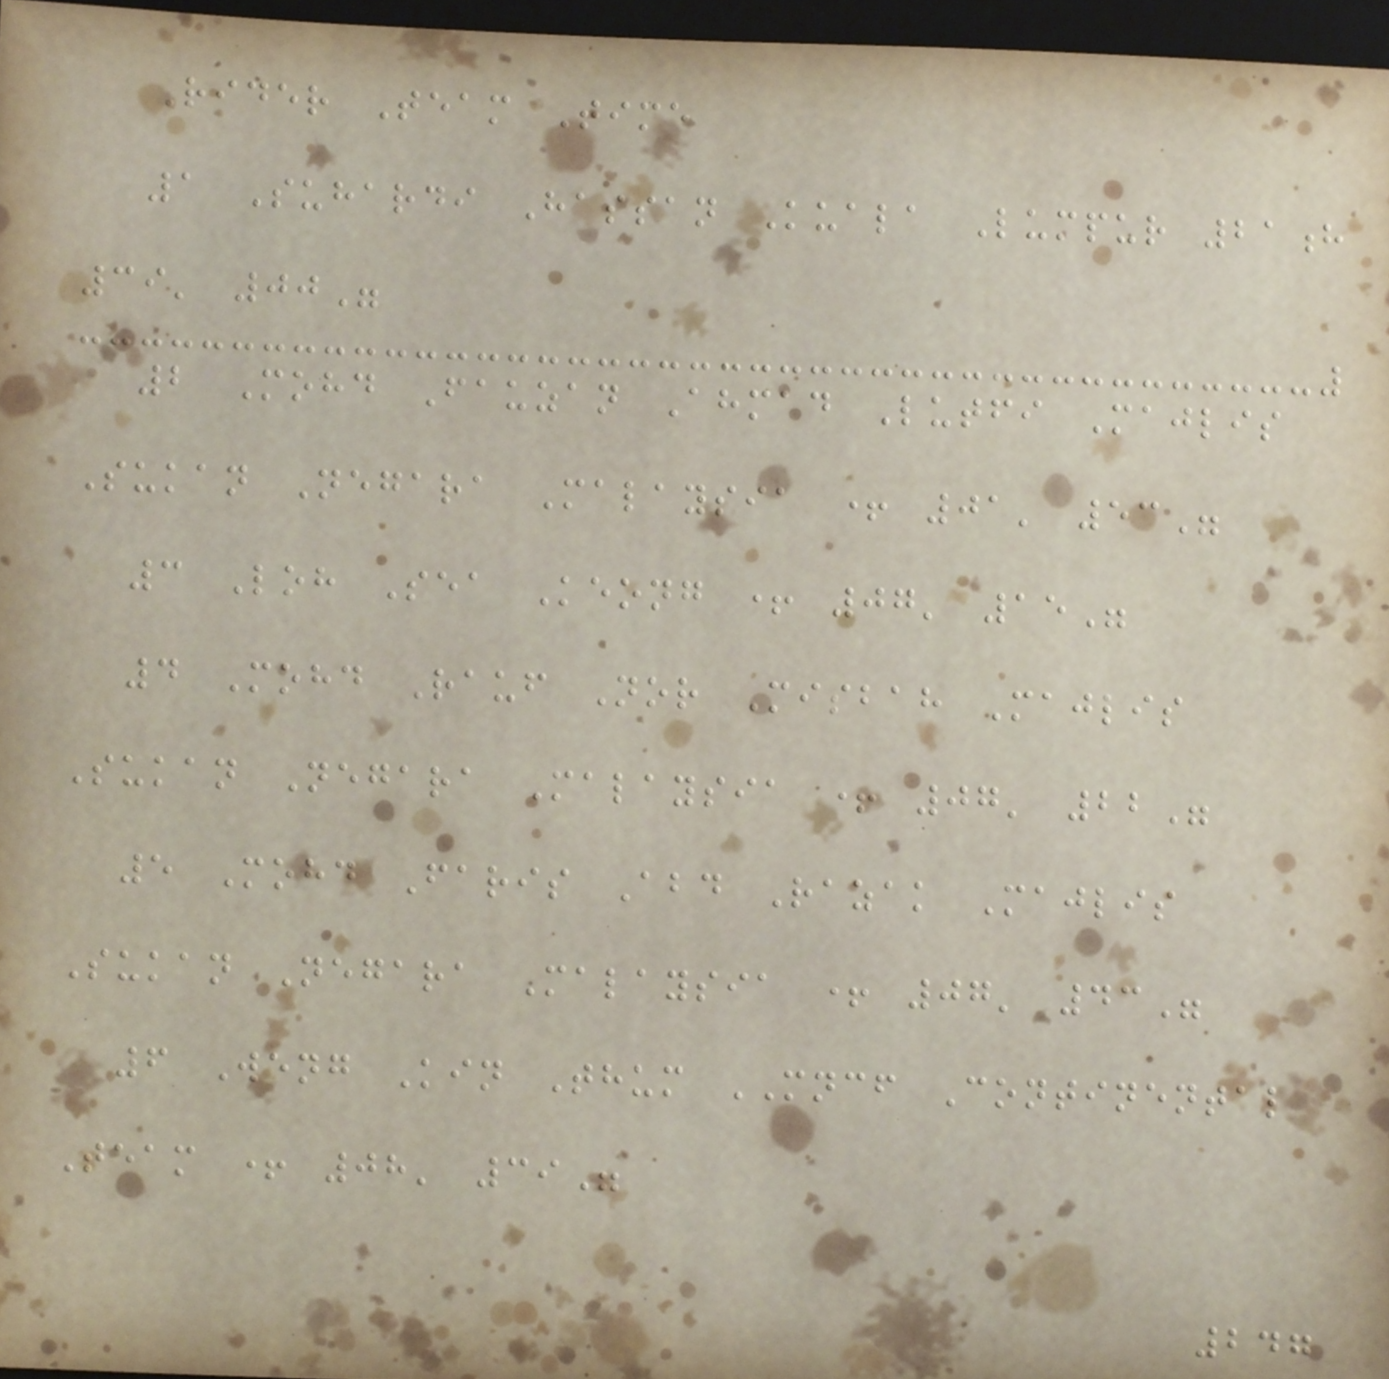Rider Team Time
1 Suhardi Hassan Kuala Lumpur 21h
39' 00"
2 Mohd Fauzan Ahmad Lutfi Majlis
Sukan Negara Malaysia + 01' 53"
3 Loh Sea Keong + 07' 15"
4 Mohd Rauf Nor Misbah Majlis
Sukan Negara Malaysia + 07' 22"
5 Mohd Faris Abd Razak Majlis
Sukan Negara Malaysia + 07' 43"
6 Weng Kin Thum MNCF Continental
Team + 08' 39"
247
